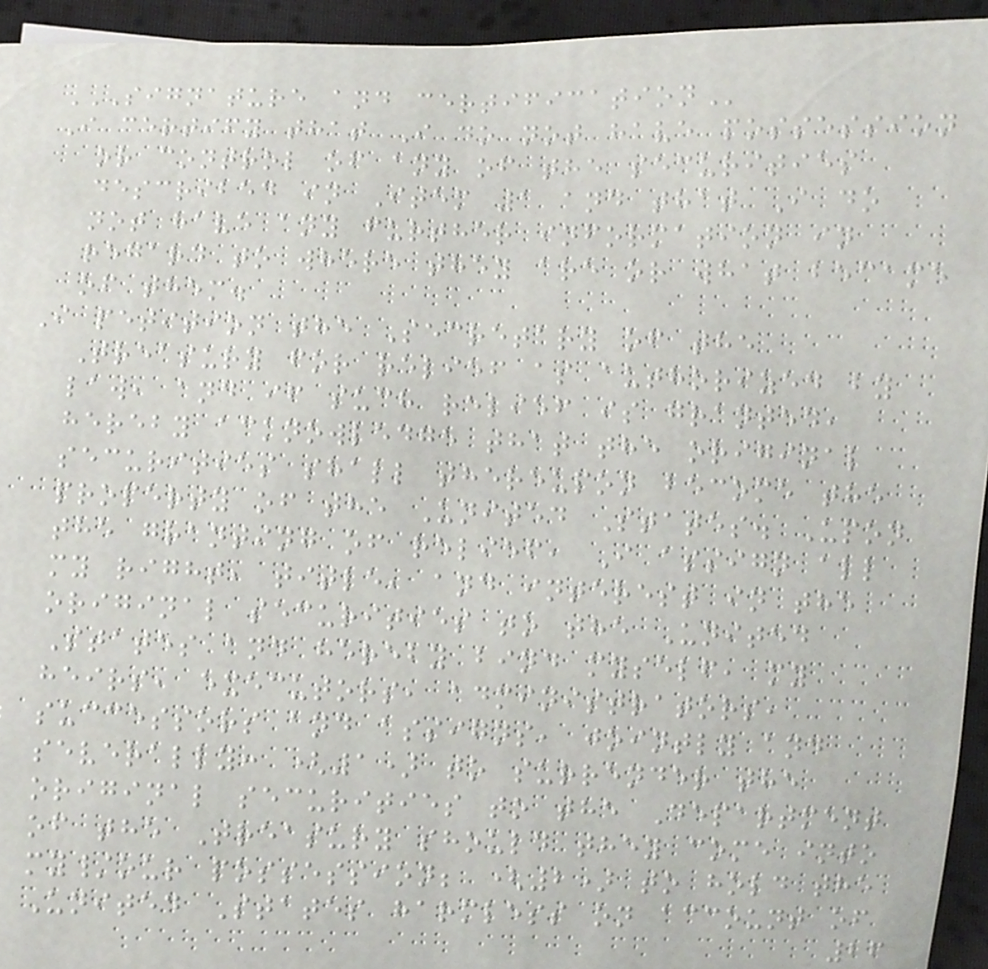SIGNATURE AND CERTIFICATION
I certify that I do not have possession
or control of any of the securities
described in Item 1 and that I do
not have any further information in
regard to where they are or what became
of them.
I petition the Secretary of the
Treasury for relief as authorized by
law, and if such relief is granted,
hereby acknowledge that the original
securities shall thereupon become the
property of the United States. Upon
the granting of relief, I assign all
my right, title, and interest in the
original securities to the United
States and hereby bind myself, my
heirs, executors, administrators,
successors and assigns, jointly and
severally: (1) to surrender the
original securities to the Department
of the Treasury should they come into
my/our possession; (2) to hold the
United States harmless on account of
26
